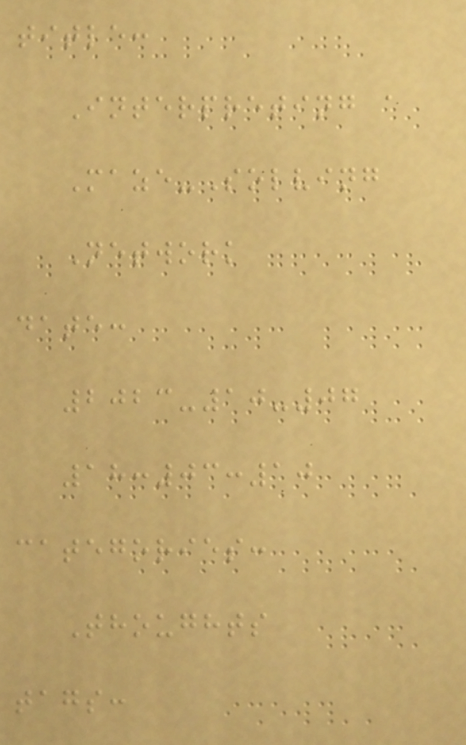title:
Interpreting a
Maze-Solving
Network
date:
2023-10-07
18:03:10
categories:
Thoughts
tags:
